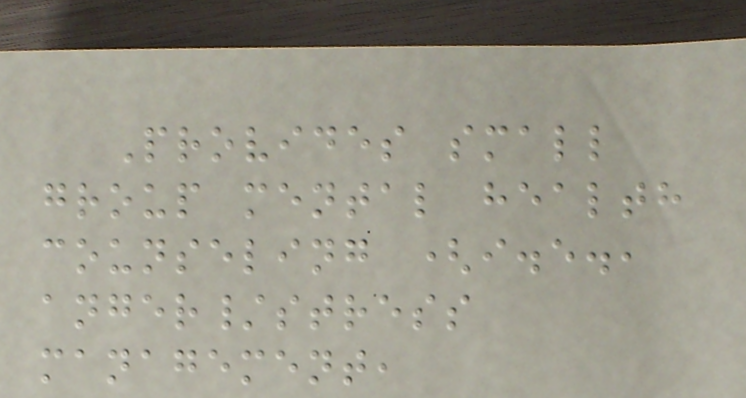Provides small
group mental health
counseling (i.e.,
anger/stress
management,
